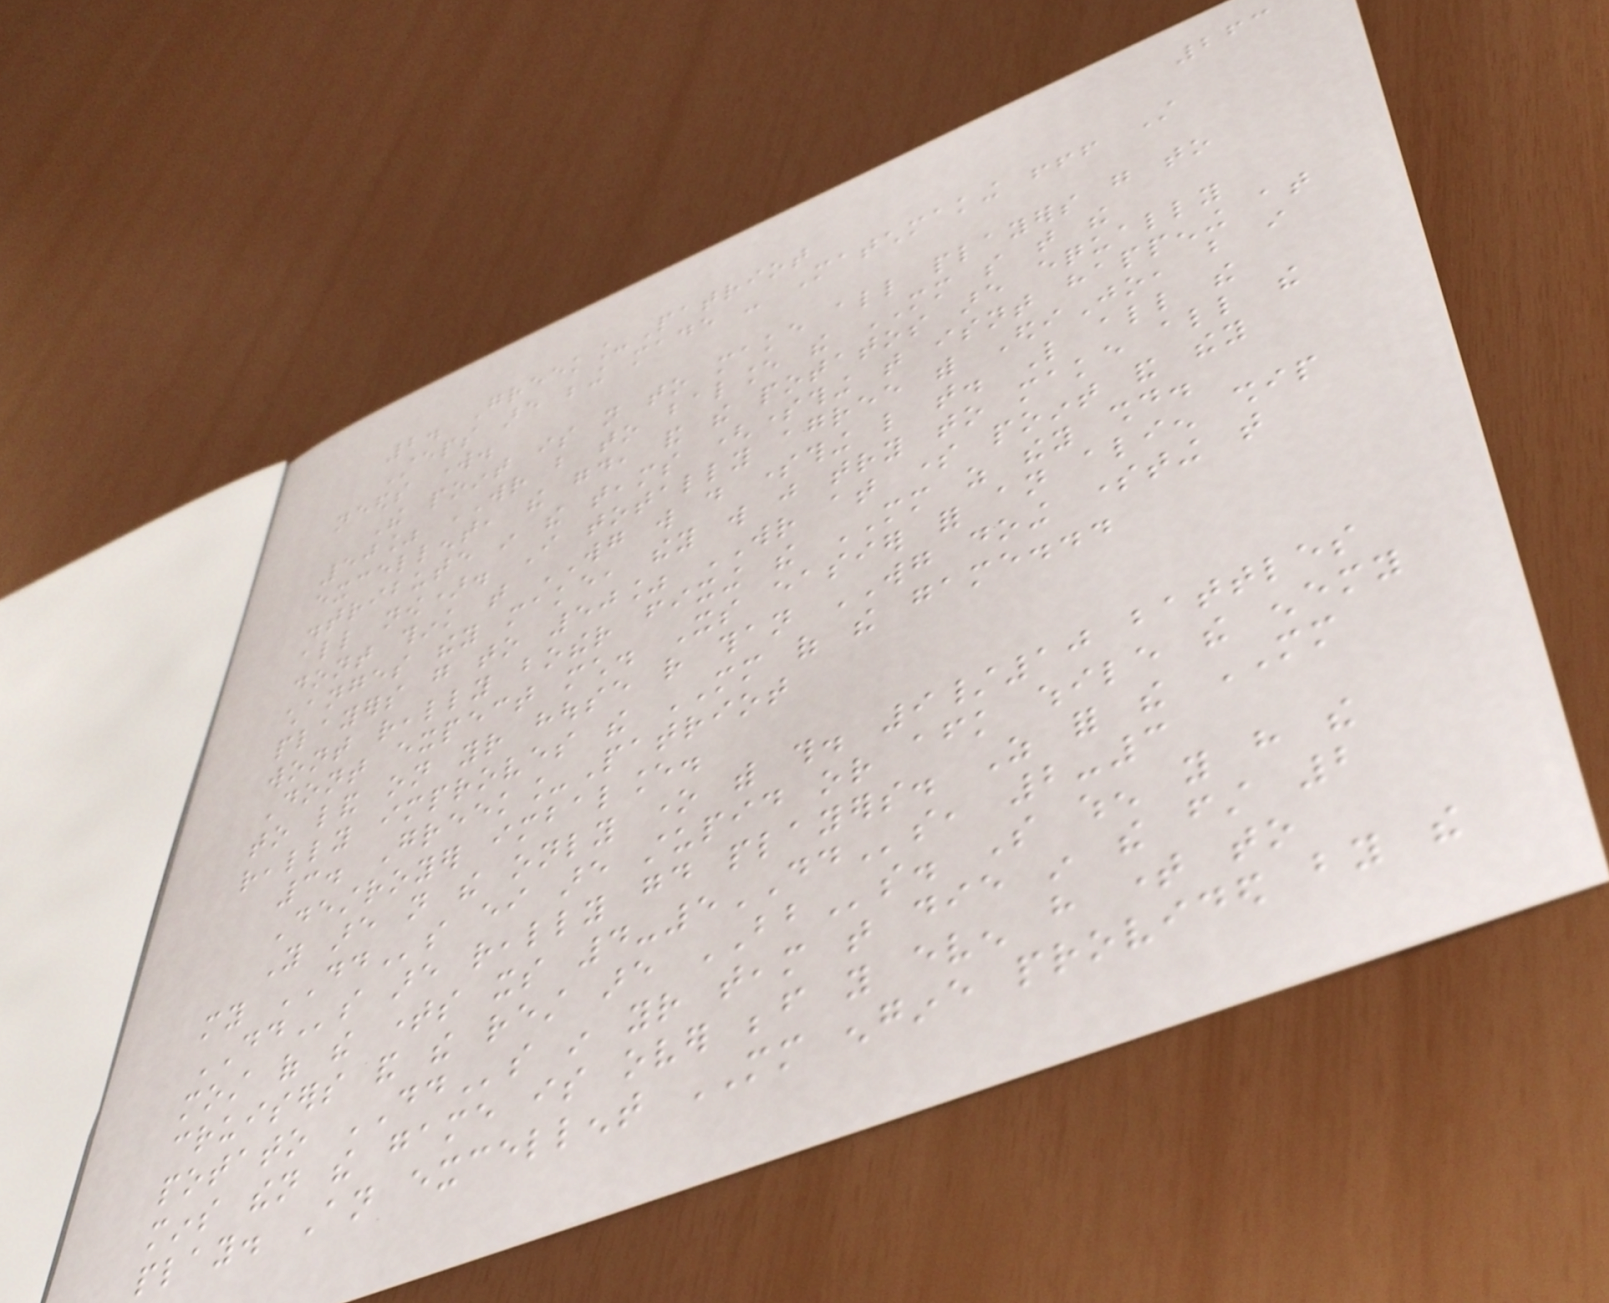263
2. Greek_Patriot
Steps are being made - Matchmaking !!! Still
needs work.
The point is not to make all players go to
50% WR but to balance the MM so that the
excellent, the good, and the potatos are equally
distribute in the teams (something that isnt happening at
all now). I totally agree with EdiJo, but i
dont think that WG will do something like that. Like all the
changes they make, they will just try to make all the
players go to 50% WR at some point and they
wont really bother fixing the MM as they should.
Dont expect much. Its easier for an alien ship
to land on your house rather than WG doing someting that
really improves the MM of the game...
3. Greek_Patriot
Destroyer imbalance.
You are not the only one with this. 9/10 battles
my DDs either are stupid or afk while the enemy
DDs are really good players. As for the MM
most of the times its 4-5DDs, 2-3
cruisers and the rest are BBs. So when you have the
potato DDs in your team that die in the first 2
mins then the game is over before you even have time to
play. An excellent MM engine provided by the
